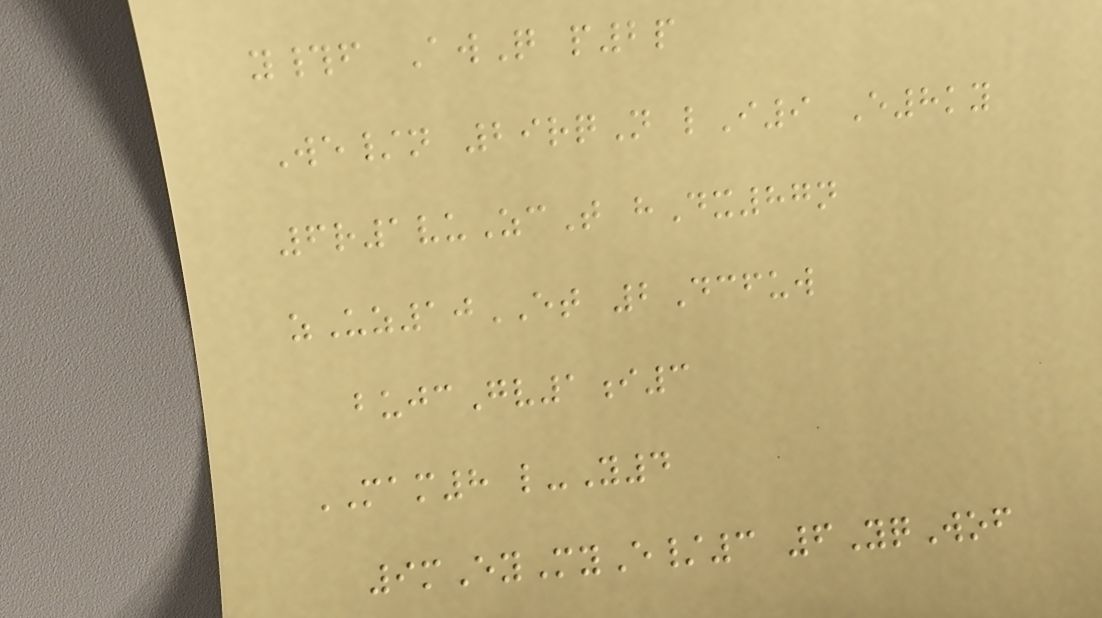y#f AwQ p2p
We/n 29rqN lI9 E8ky
6r1vuZcT hDx87n
zUz10ET 2Dcfuw
bujcGv1i3
MAM8 l-Y4
9mEyMyE/3 6YqWof
